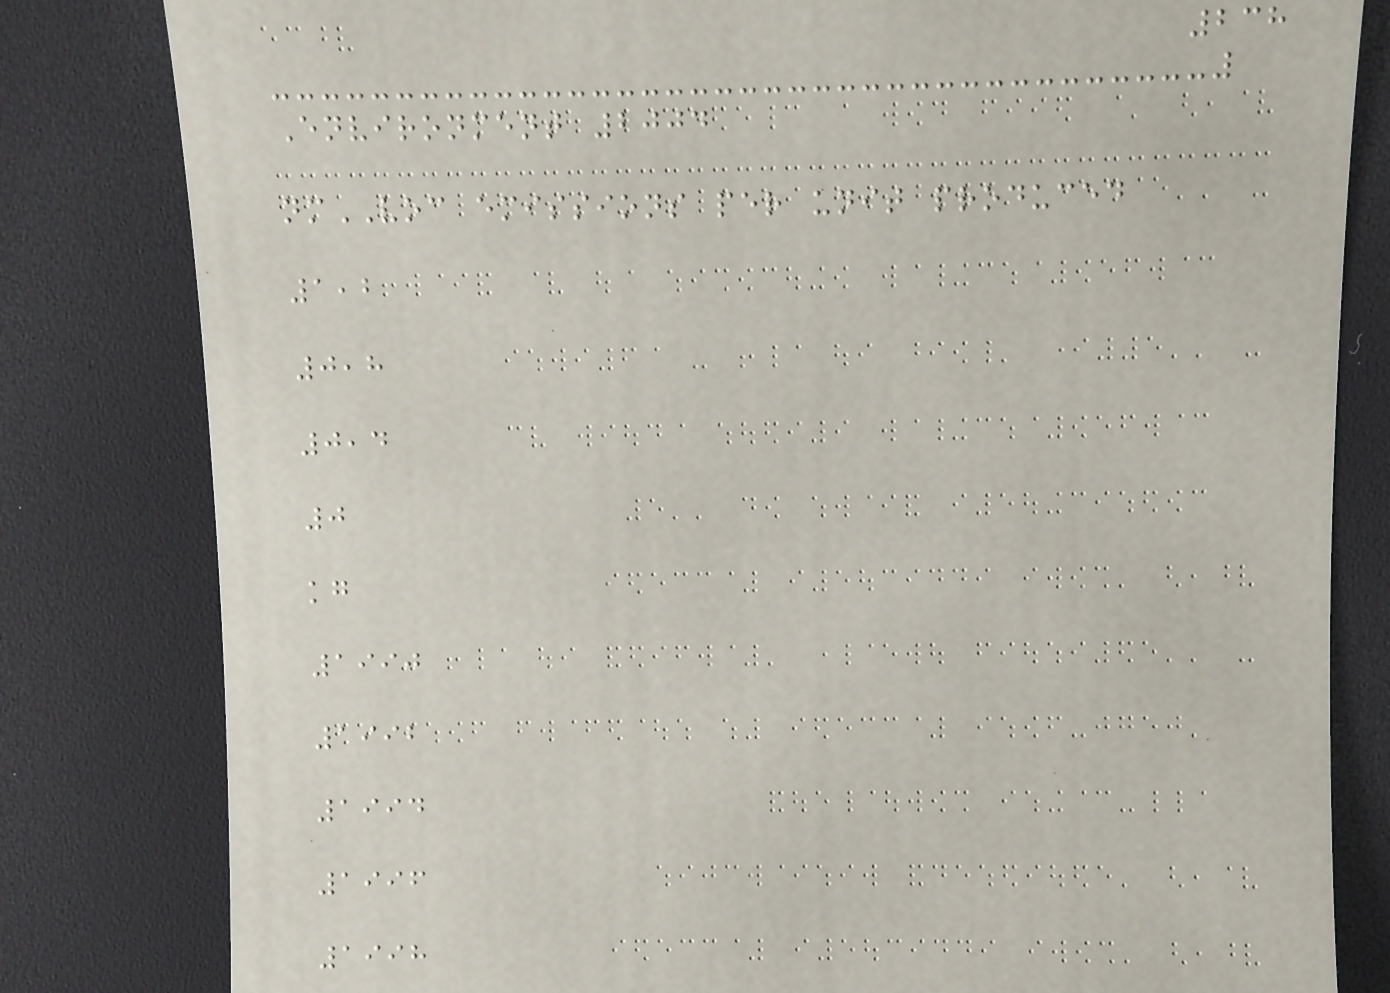238
Environment 2004
nmVOC emissions per unit produced
1,2
0,8
0,4
0
kg
1990
1992
1994
1996
1998
